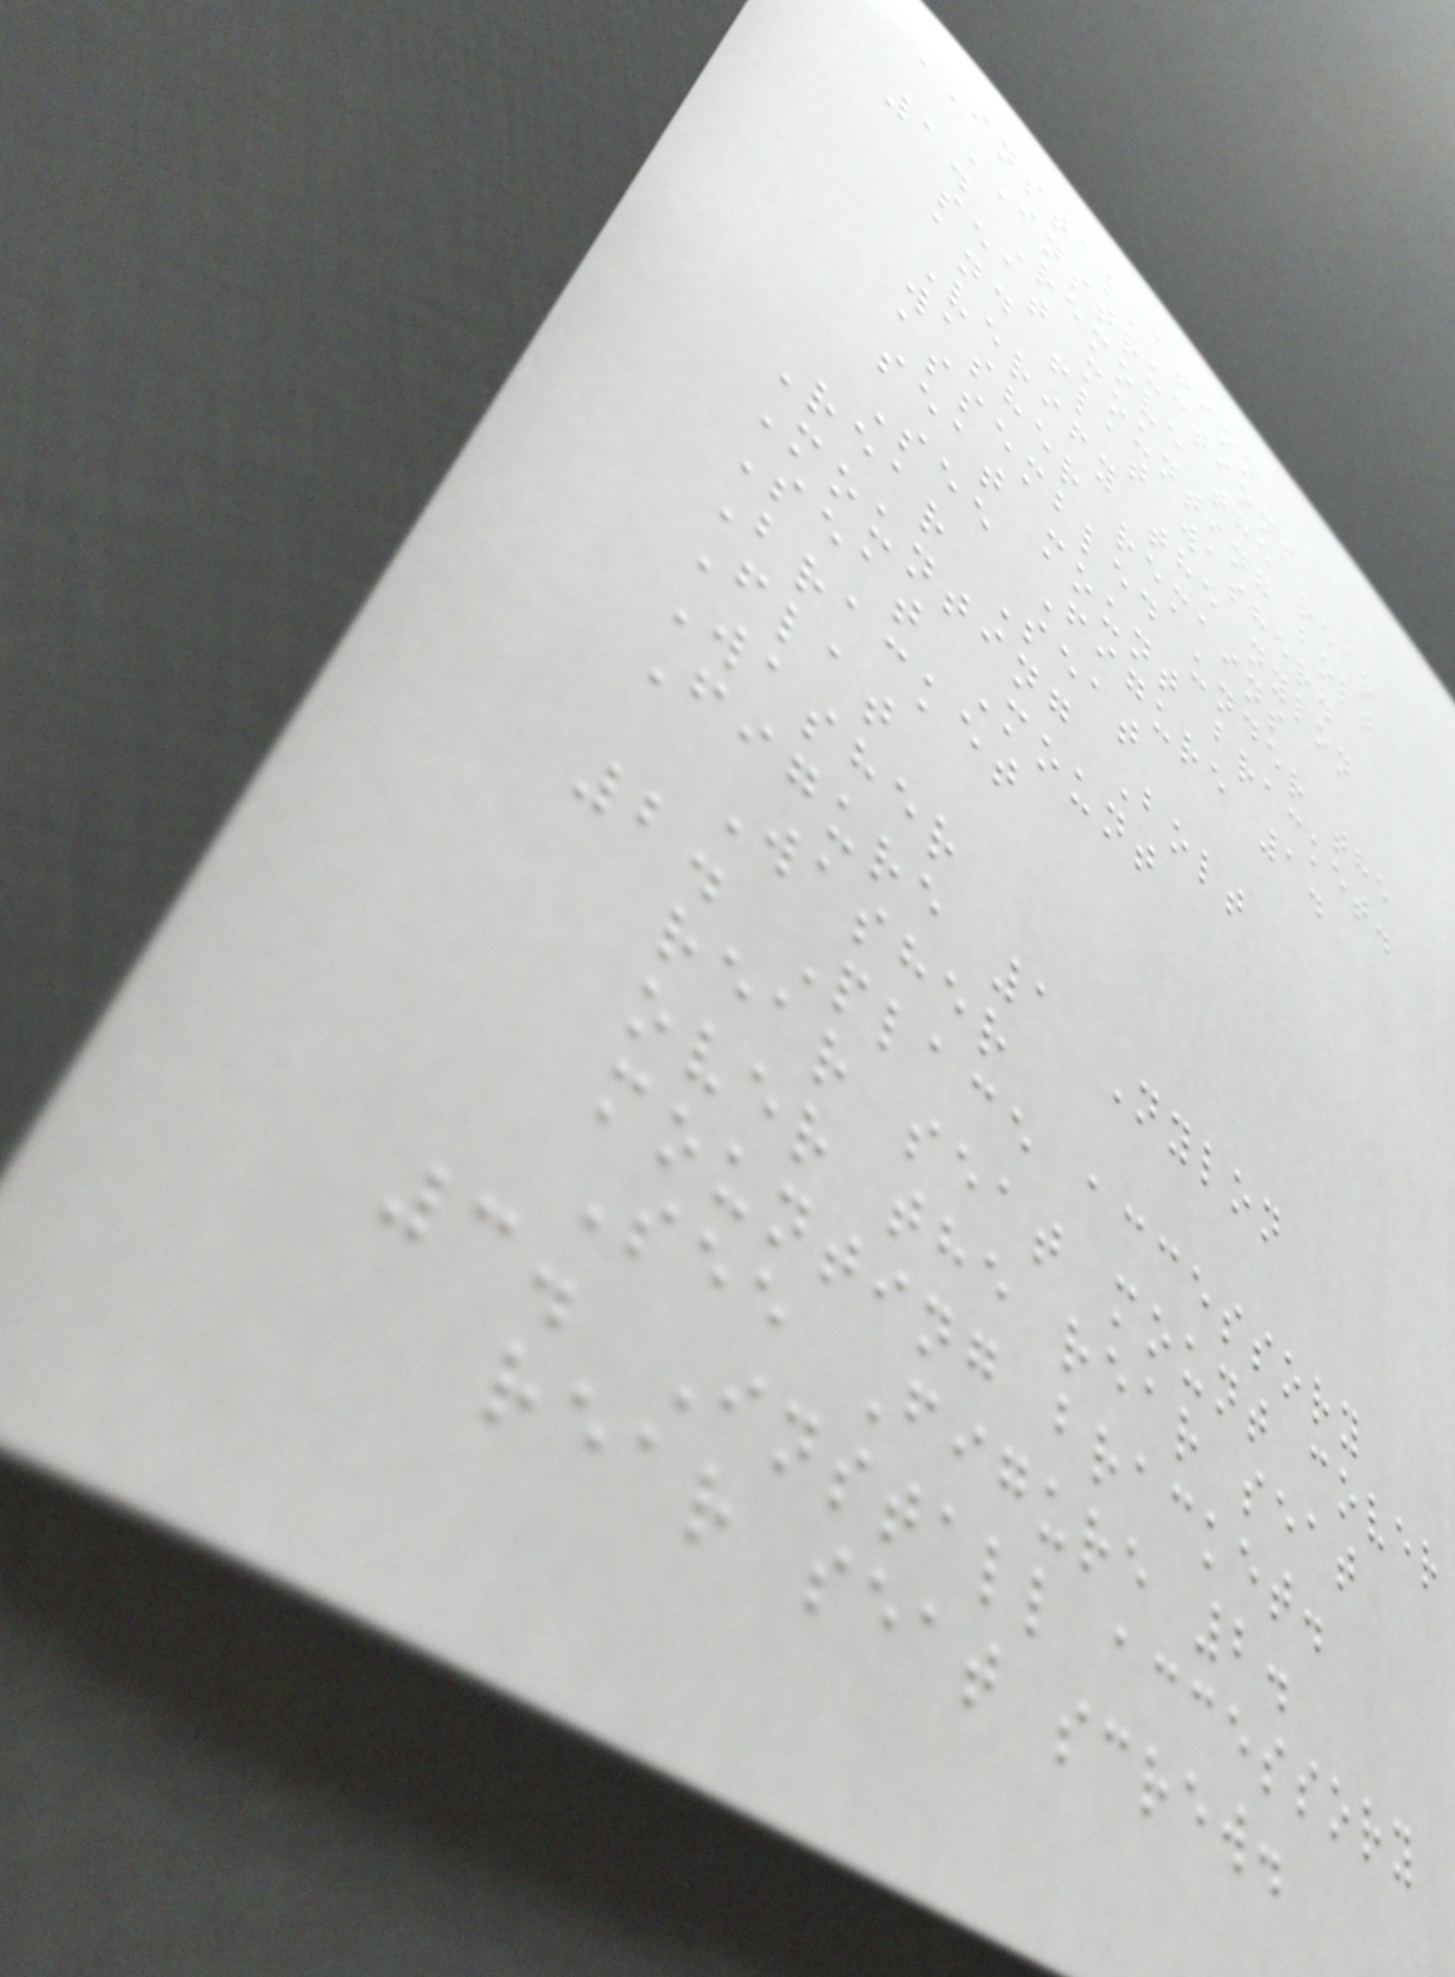INSTALLATION
INSTRUCTIONS
1. Remove the rear
seat mounting bolt
and flat washer.
Verify the nylon
washer remains
assembled under the
seat mount bracket.
See Figure 1.
Rear Seat
Mounting Bolt
Seat Mount
Bracket
Flat
Washer
Figure 1 Nylon
Washer
2. Place accessory
rear seat mount cover
over the rear seat
mounting bracket.
See Figure 2.
3. Install accessory
rear seat screw.
